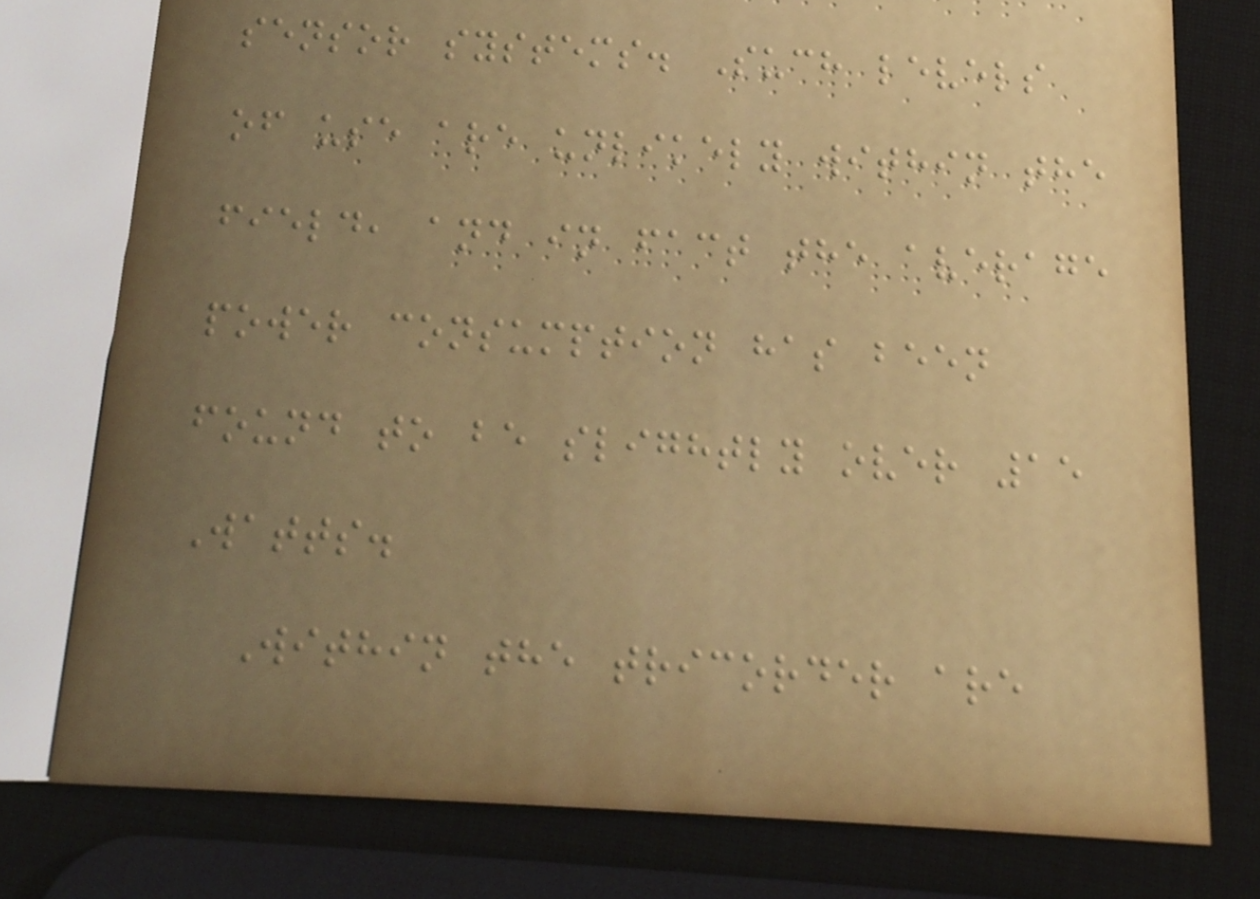sensor systems. Such levels
of use are unlikely within the
field, and in fact the average
power consumption has been
found to be slightly over 15
Watts.
Within the tricorder are
